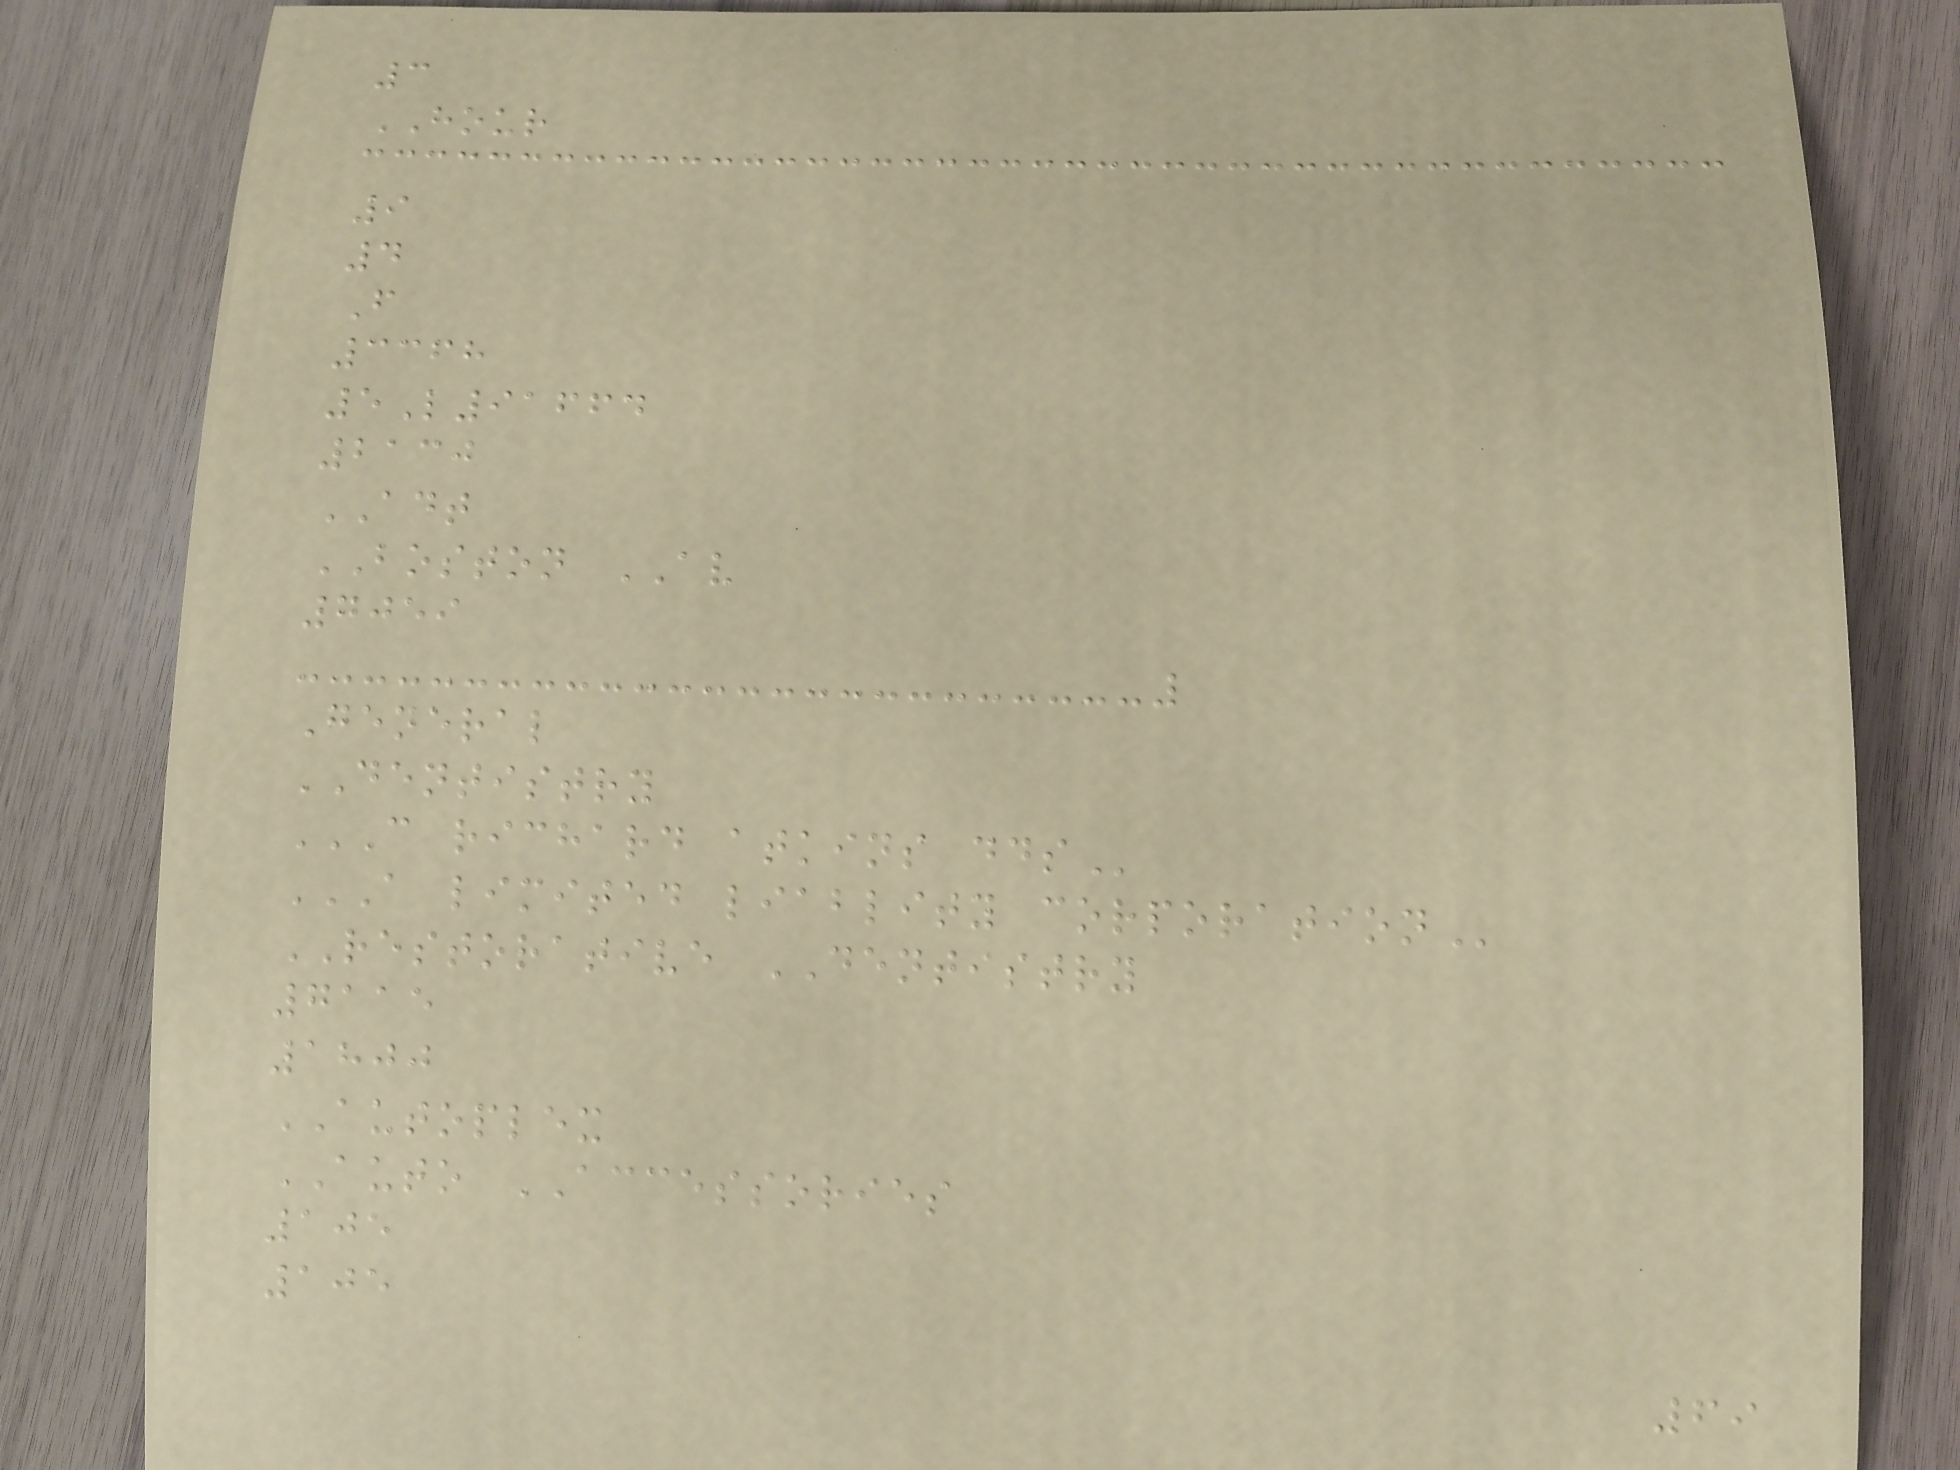3
HOUR
9
4
F
3368
5L91664
2130
ADT
BOSTON AV
7059
General
DENTISTRY
C RICHARD ATKINS DDS
A LIMITED LIABLITY CORPORATION
RESTORATIVE DENTISTRY
7115
1800
AUTOPLEX
AUTO ACCESSORIES
105
105
69
